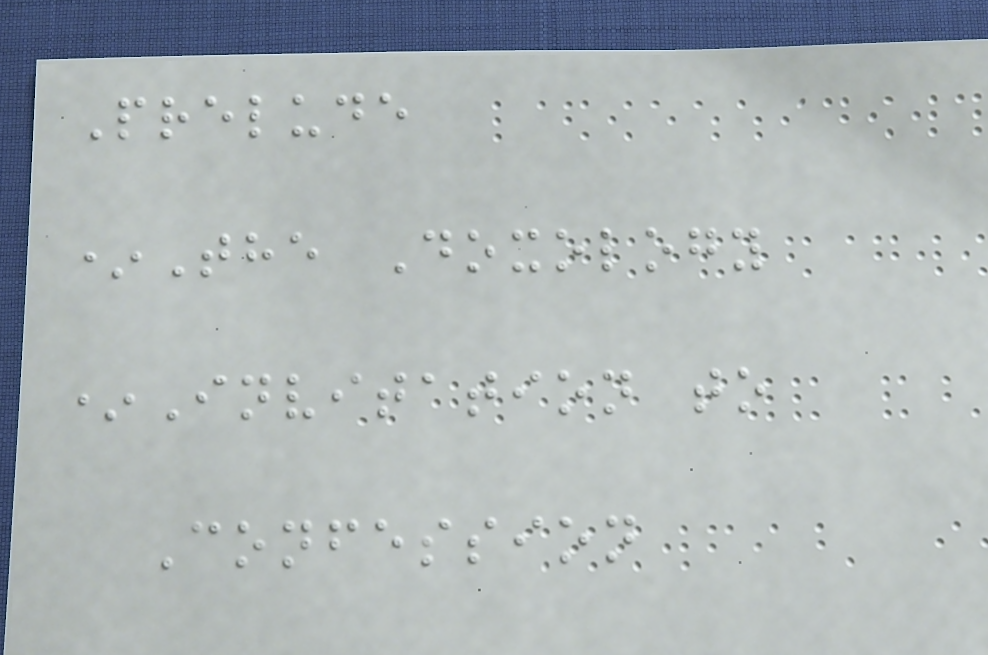Prelude
*The Doxology
*Invitation to
Confession
